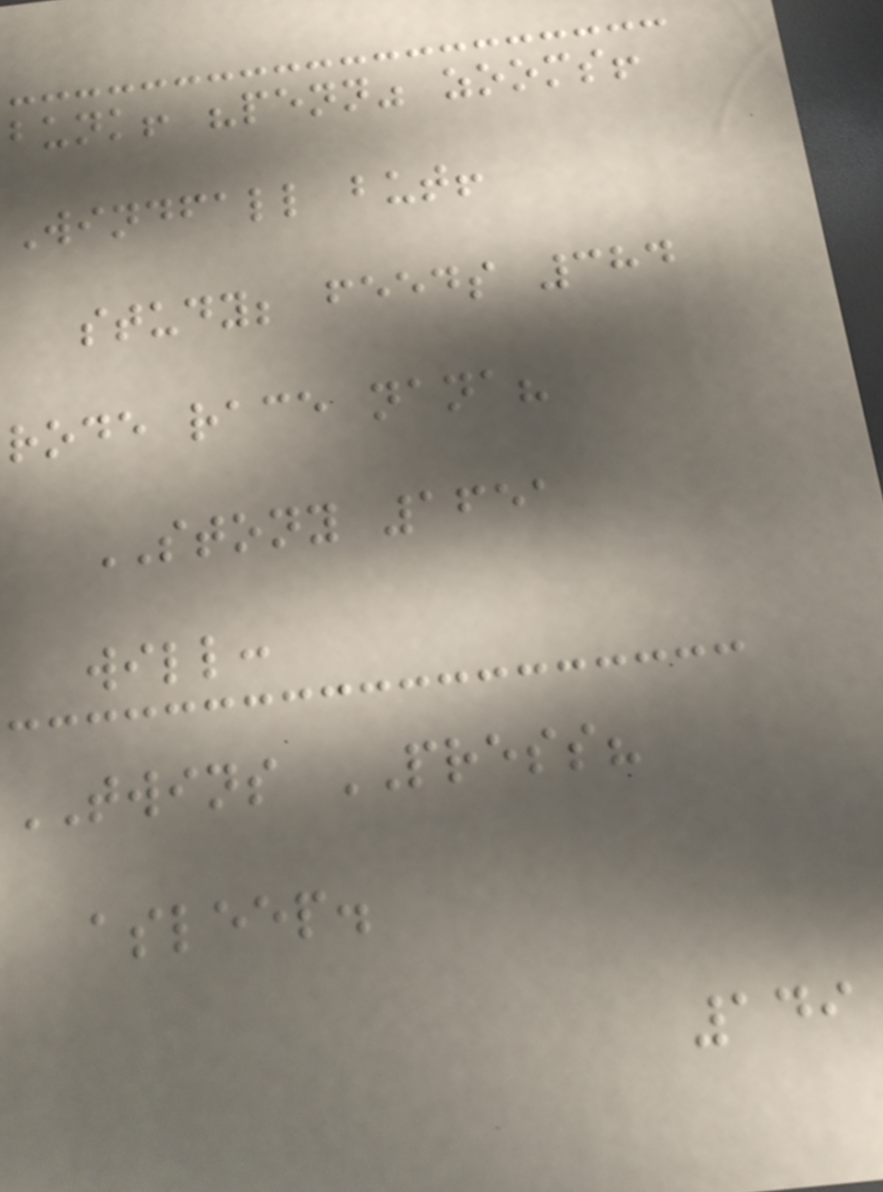bunk! "penn" zooms!
Windfall but!
study; feeds 384
rode race nana?
STONY 1651
will:
TWINS PRESS?
asleep.
149
